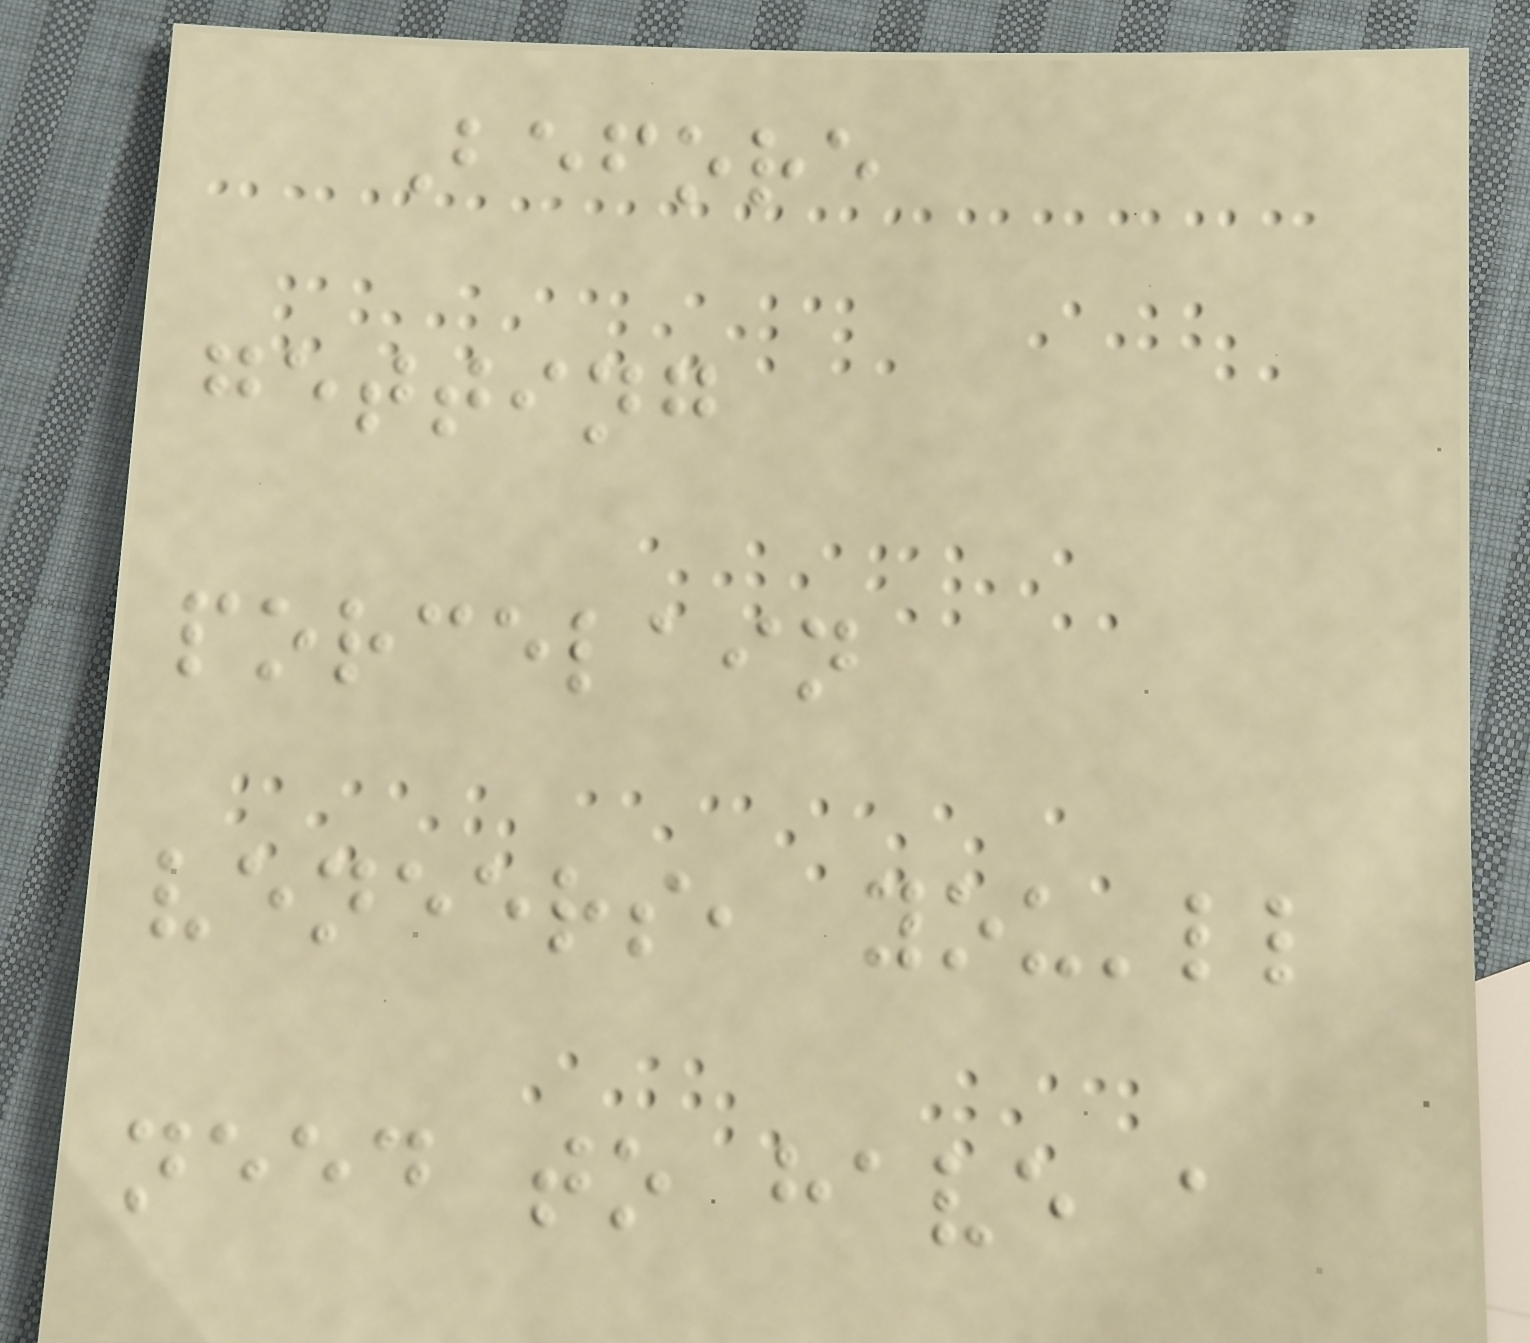Before
getting
porcelain
veneers, you'll
need to have a
